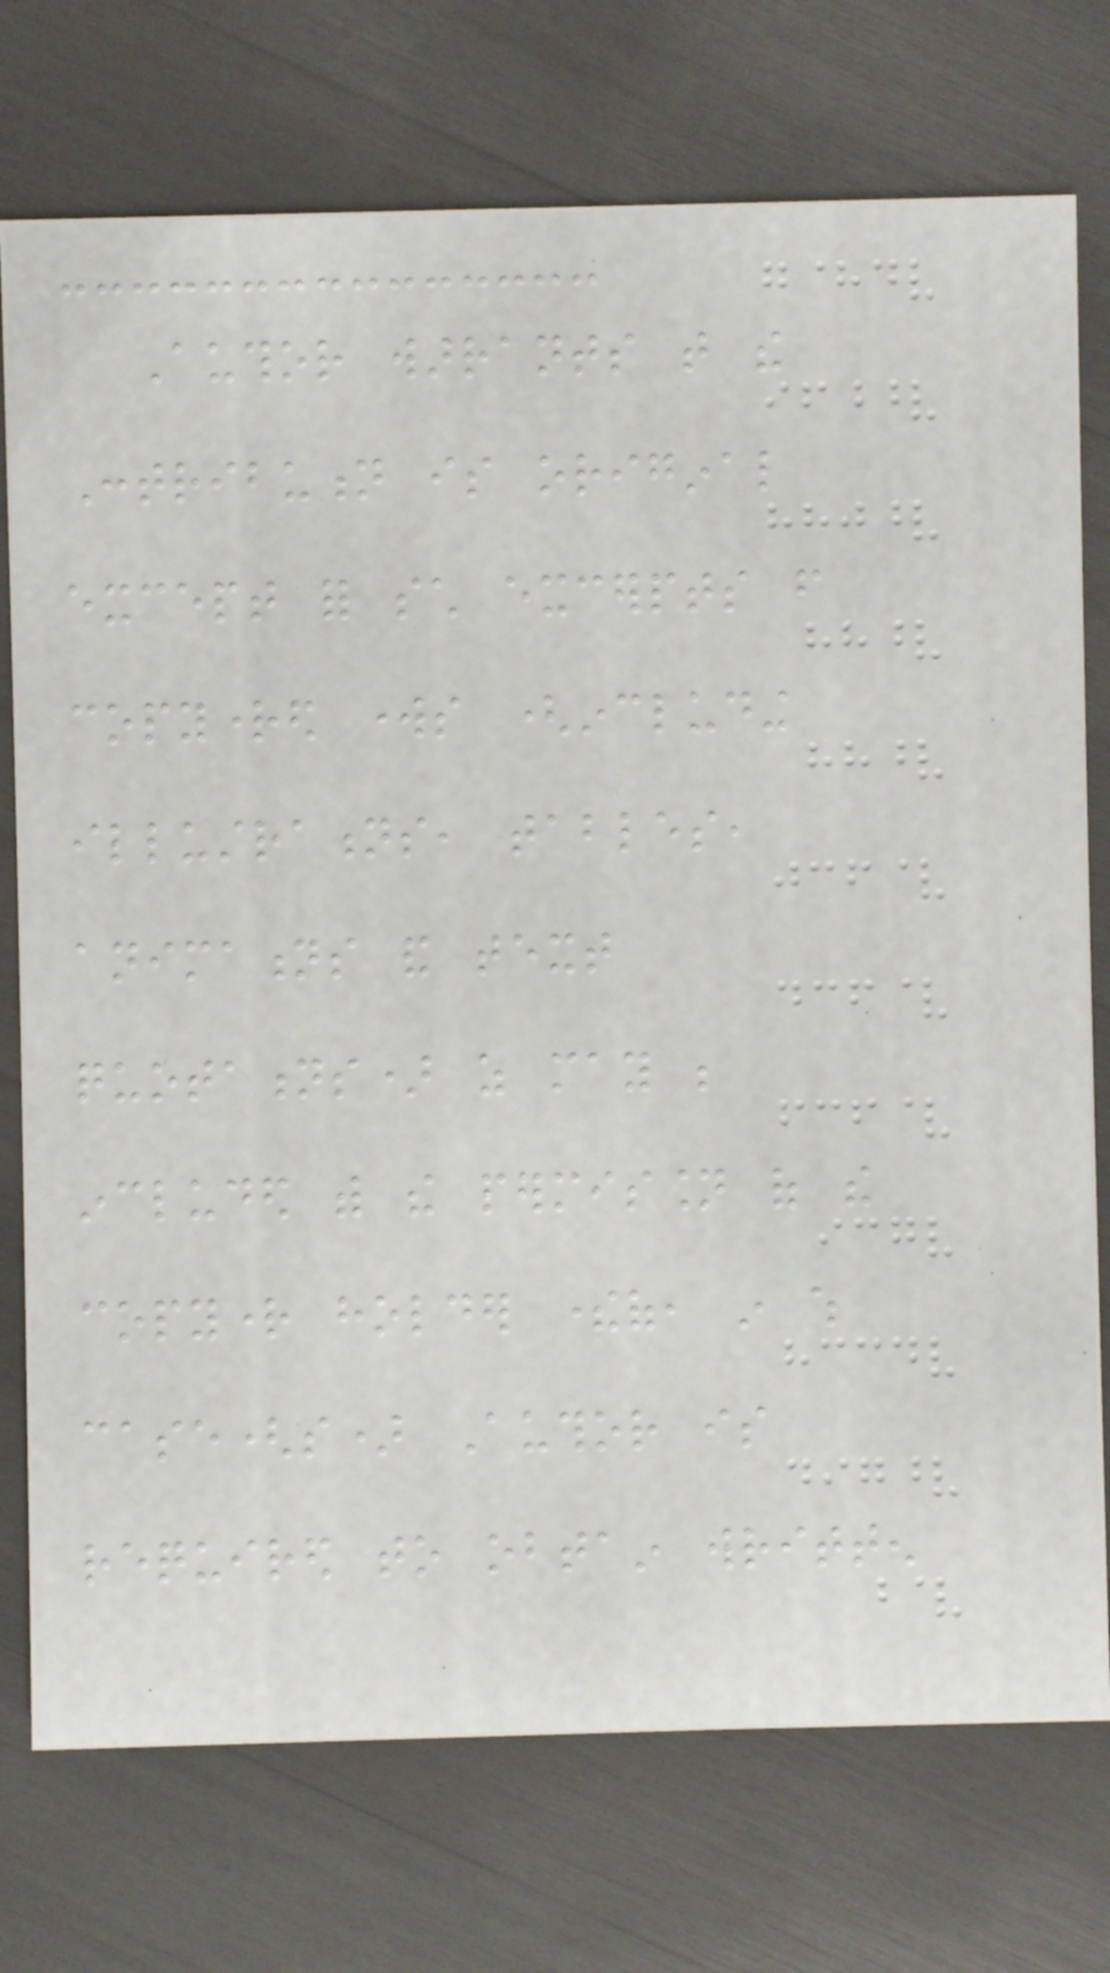Author warrants that the
Contribution is original
except for such excerpts from
copyrighted works (including
illustrations, tables,
animations and text
quotations) as may be
included with the permission of the
copyright holder thereof, in which
case(s) Author is
required to obtain written
